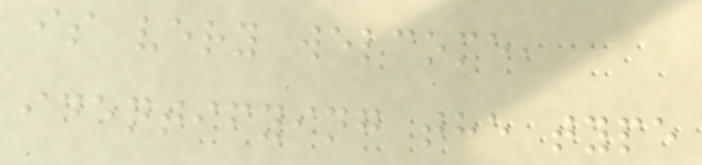is very welcome,
identifying the type
